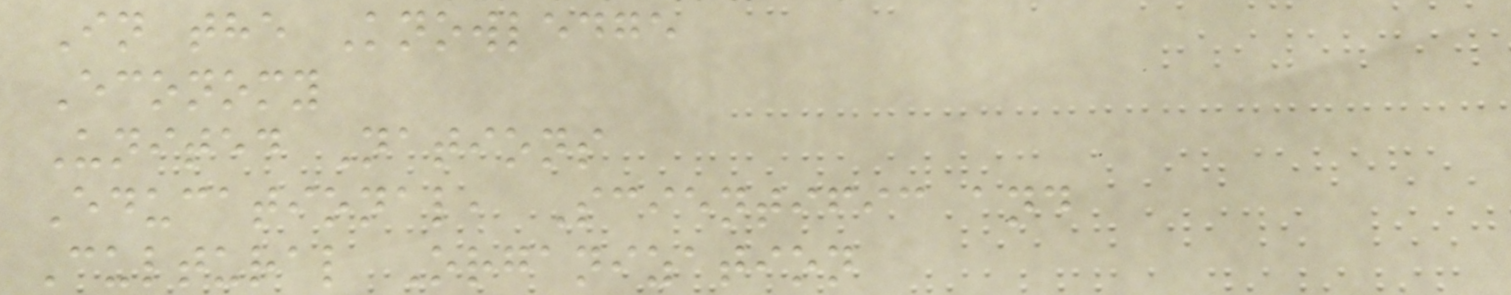In the Knowledge
Economy
United Nations
Educational, Scientific and
Cultural Organization
